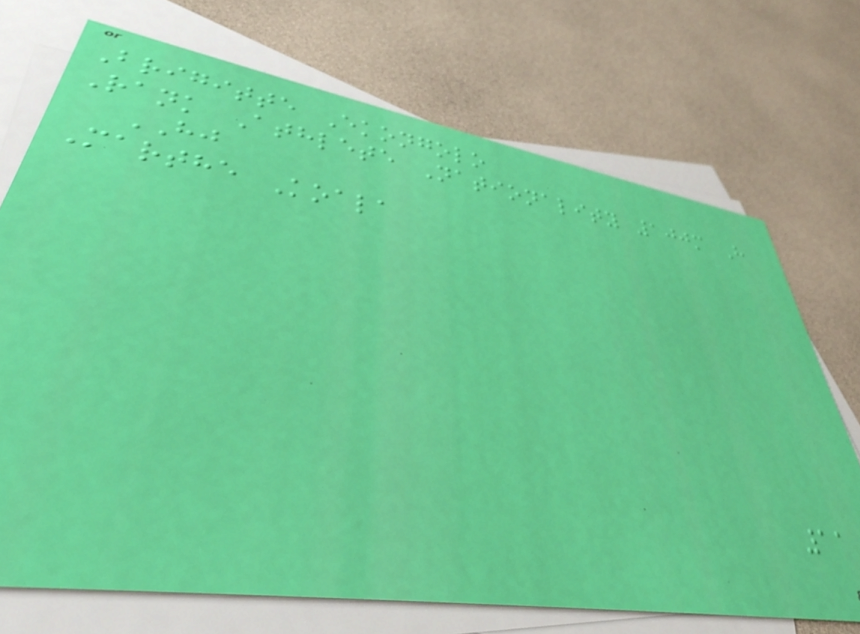Brigitte Ekongolo
Rank Athlete Nationality 100m H
HJ
Marthe Koala
11
